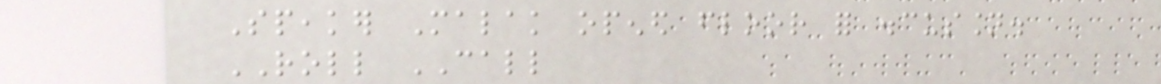Speaker Malak opened floor for discussion.
ROLL CALL
